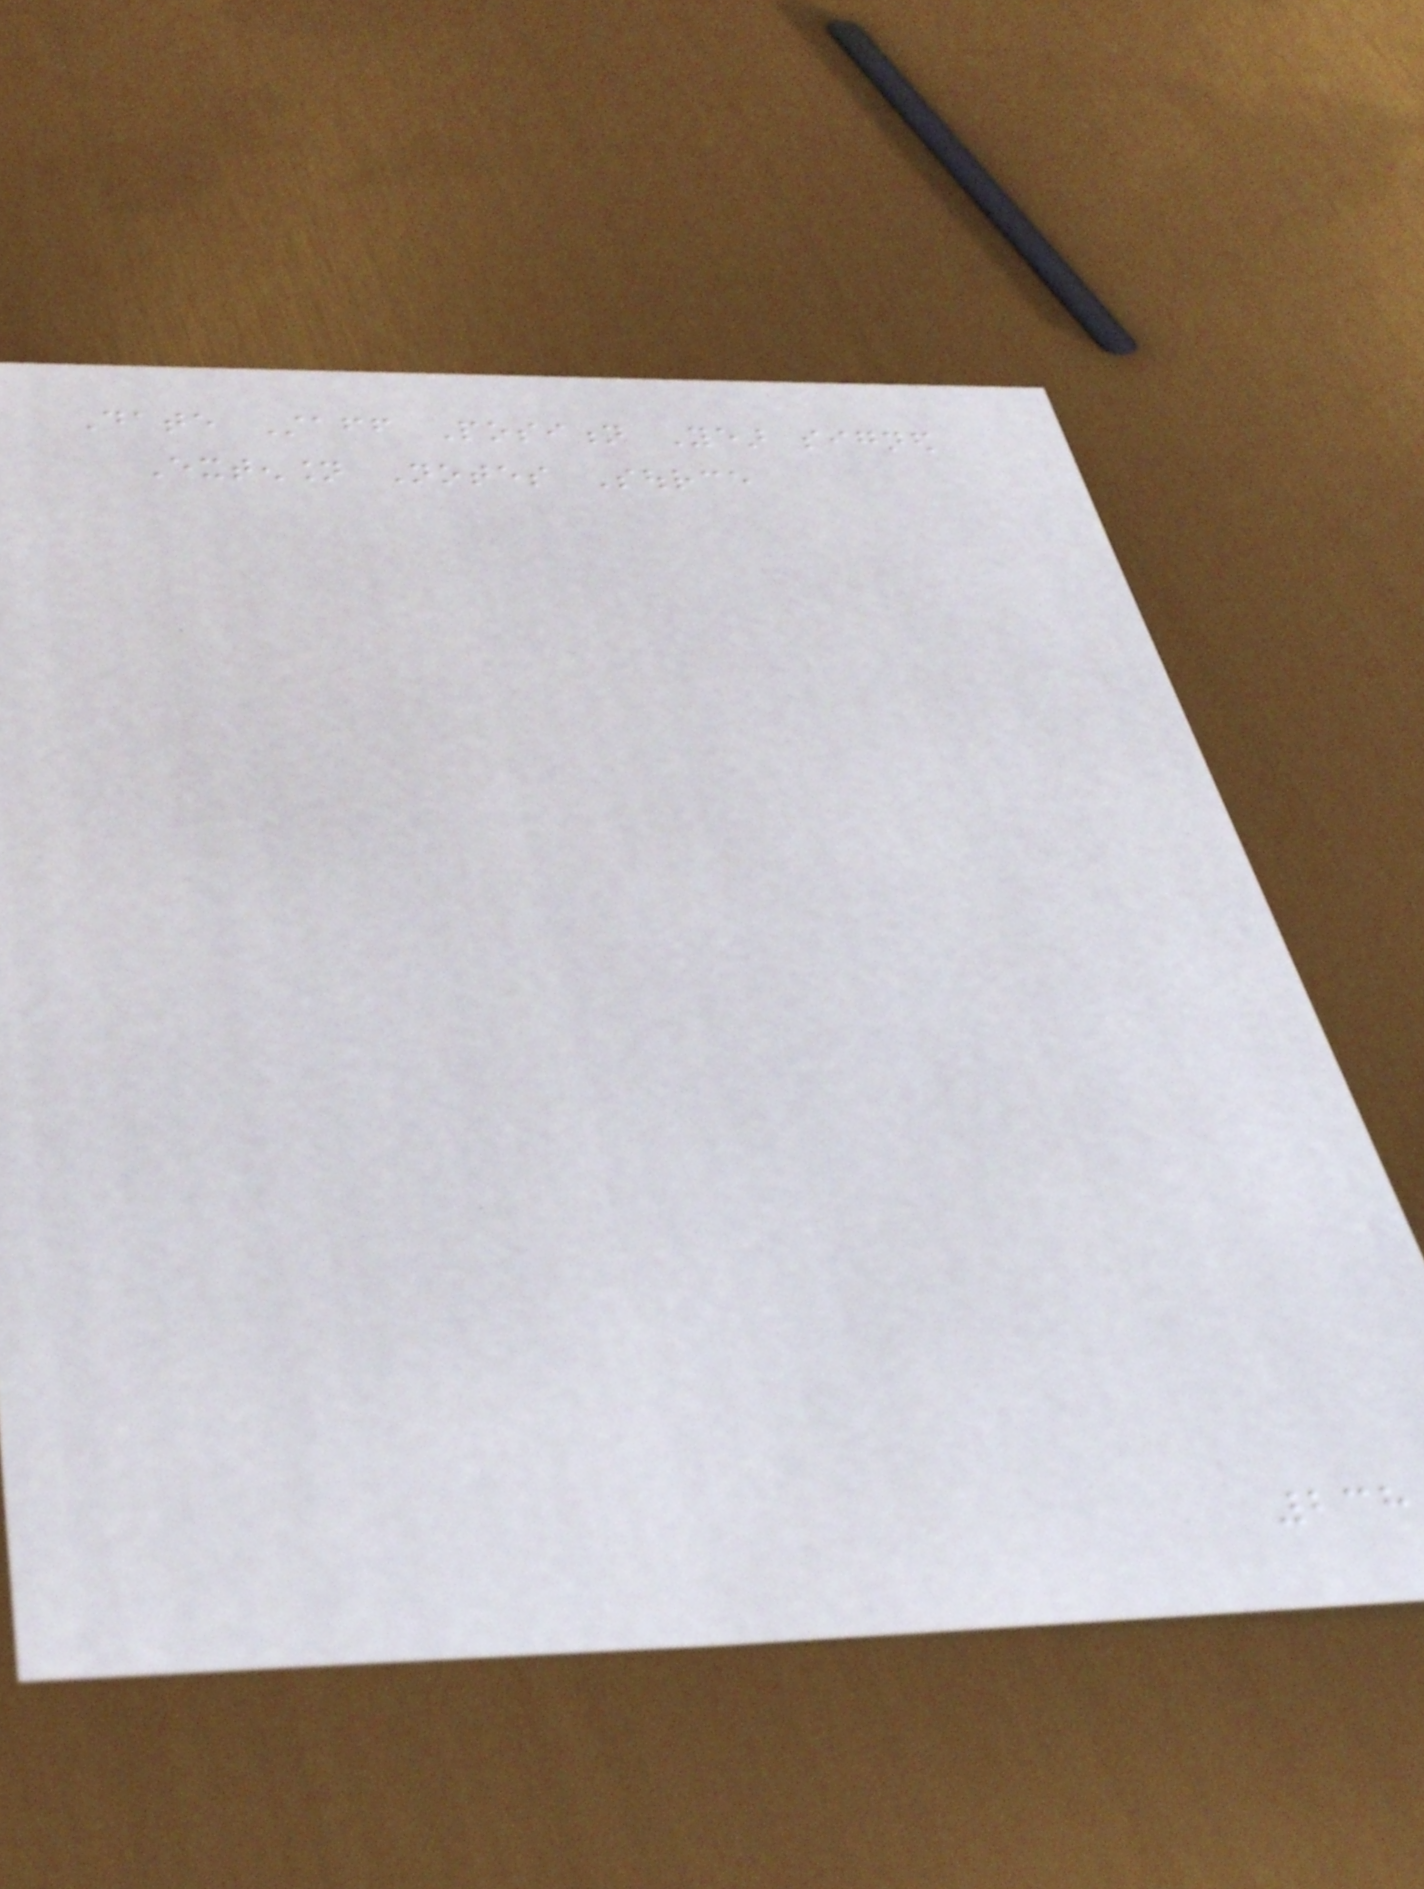Date Staff Position Year signed
Extension Notes Source
238
